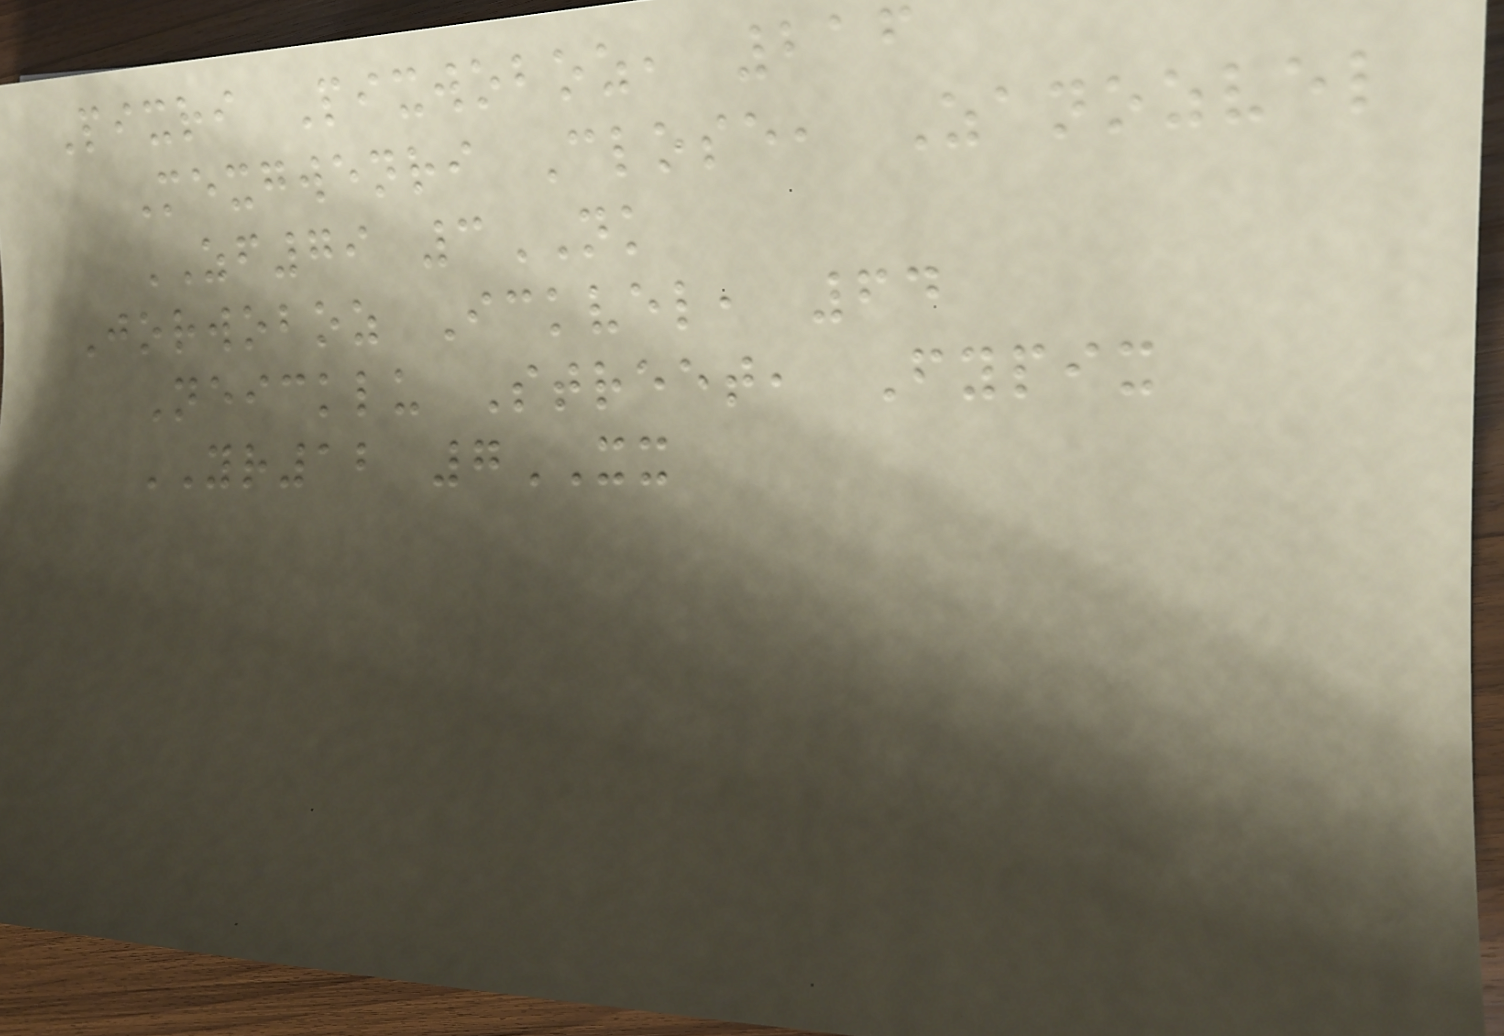Pixri Pixwoboz, 216
Mexgwenri Close, Zanozvel
ZF79 3NK
Jorwoboz Ickvel, 64
Neicklu Street, Fypix
YR12 7XX
